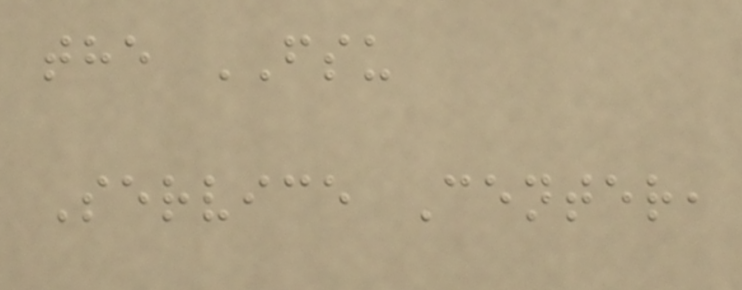the FSU
Service Center,
